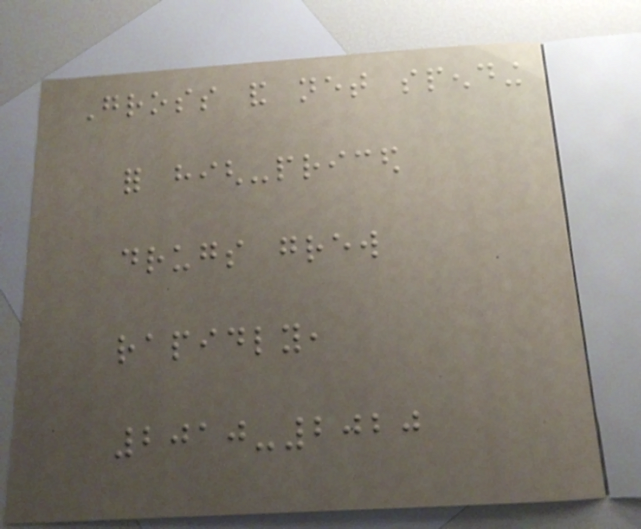Gross and net spending
for high-priced
drugs grew
rapidly,
2010-2020
